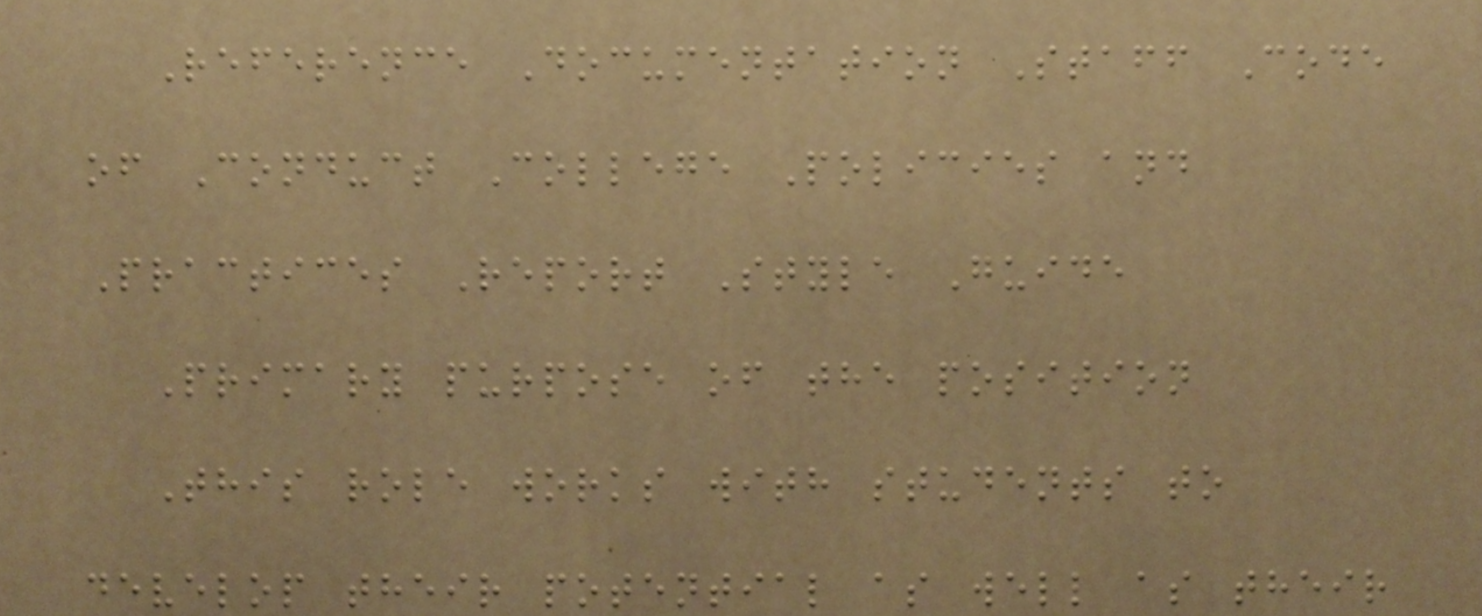Reference Documentation Staff Code
of Conduct College Policies and
Practices Report Style Guide
Primary purpose of the position
This role works with students to
develop their potential as well as their
